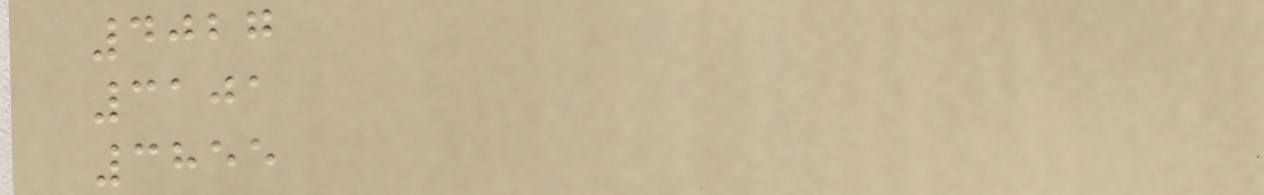4027
3101
3855
